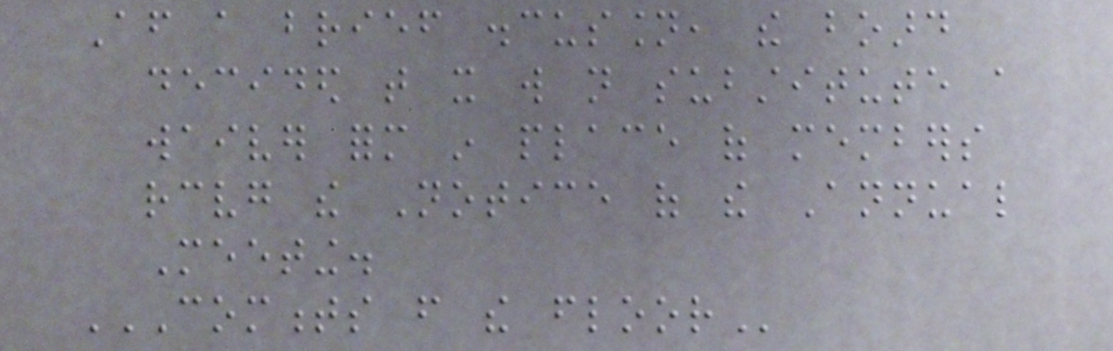After a brief discussion, the board
decided that it will not substitute a
waiver form in place of members
receiving the Notice of the Annual
Meeting.
COMMENTS FROM THE FLOOR
